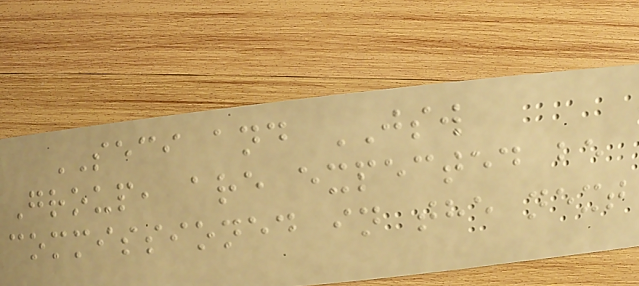SECI and JSW
Group, are expected be
commissioned in the next
